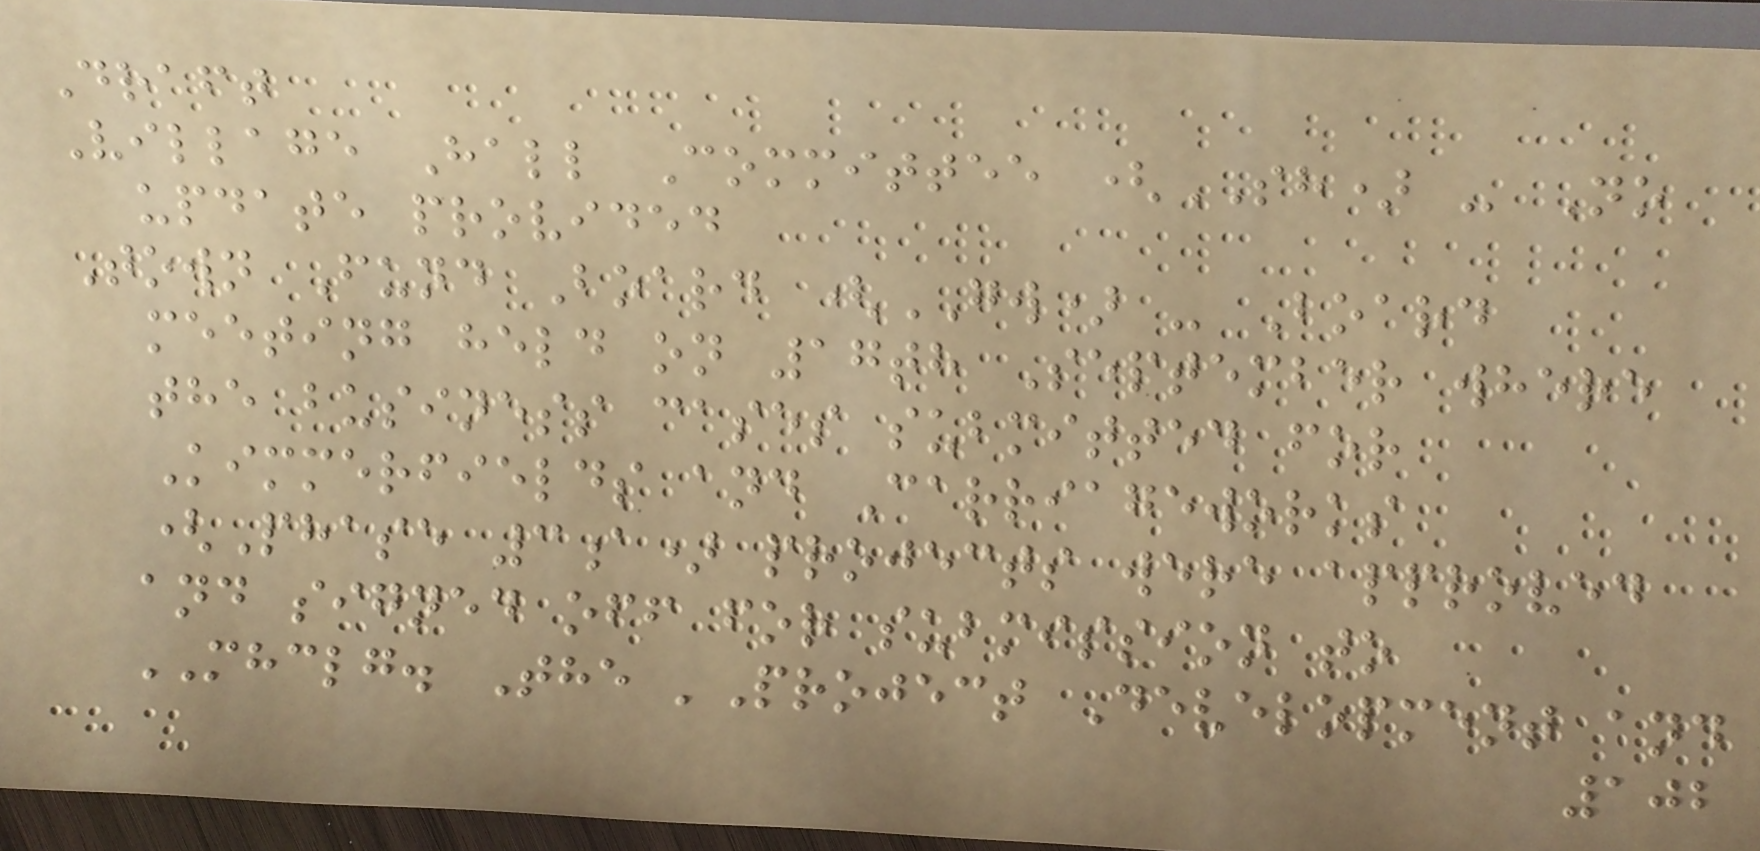Draft
Village Hall Committee (SH) - No
update provided
Town Fund Board (GW) - Board
meeting held on 17th September where
the business cases submitted for
Kimmerfields and Carriageworks
(Phase 3a) projects were approved
and signed off for submission to
MHCLG. The 'Project Development and
102
